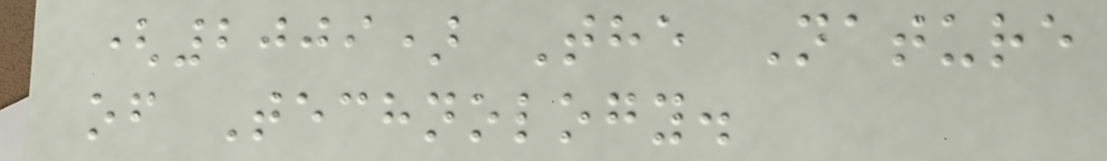(2009) The Nature
of Technology.
